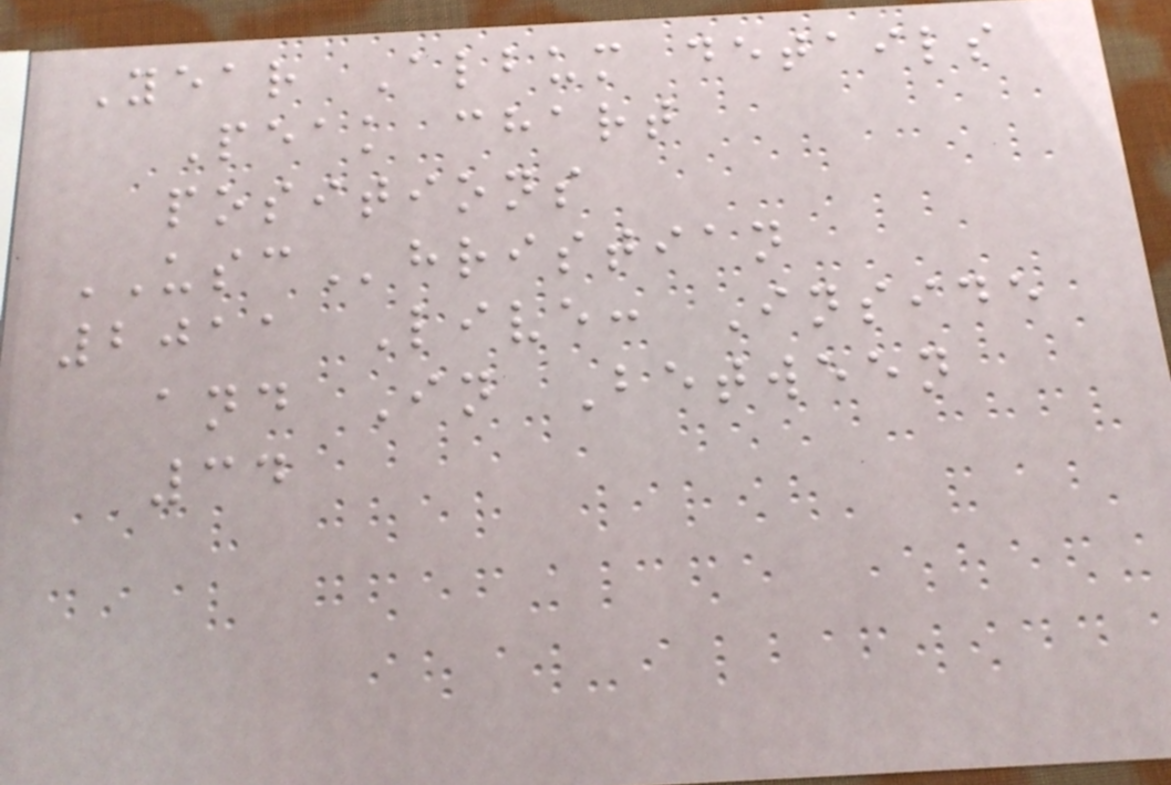Year Album details
Peak chart
positions
USChristian
2011 Live: Inside
and In Between
34
